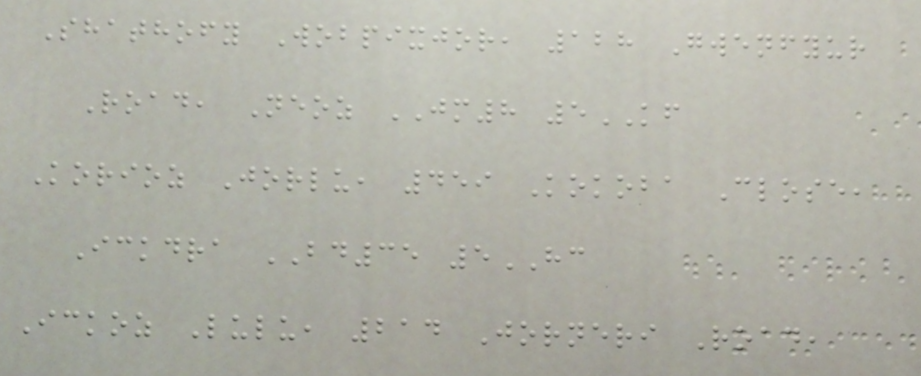Shathofy Wobpixjor, 128 Gwenfyur
Road, Neoz JM8 5KF
Korioz Jorlu, 459 Kokoba Close,
Ickdra BD35 5HC
Ickoz Lulu, 214 Jorneri Road,
